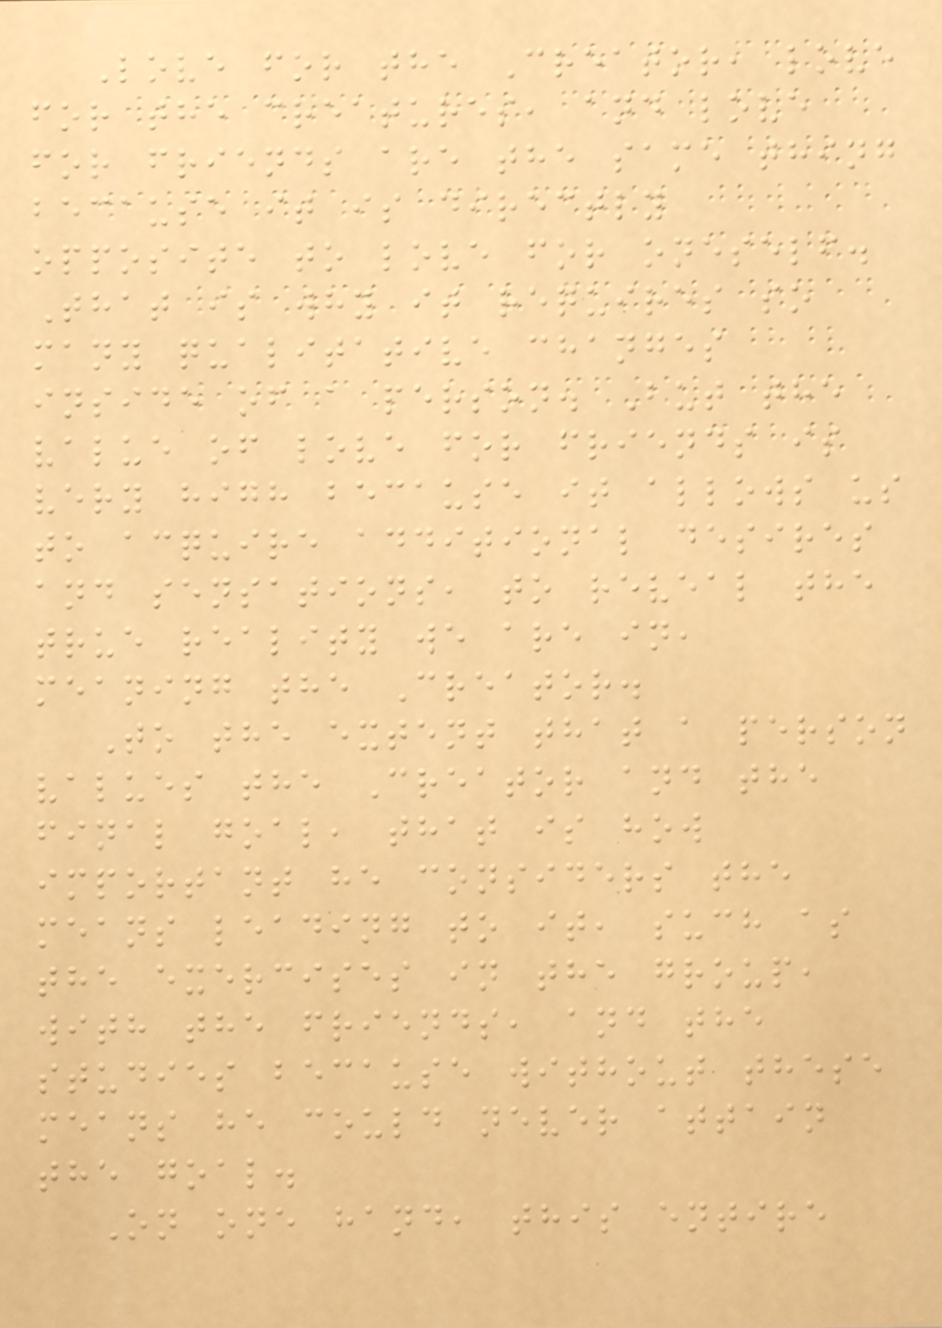Love for the Creator, love
for the creatures, and love
for friends are the same thing
because it is directly
opposite to love for oneself.
That is why it requires so
many qualitative changes
inside of a person. But the
value of love for friends is
very high because it allows us
to acquire additional desires
and sensations, to reveal the
true reality we are in,
meaning the Creator.
To the extent that a person
values the Creator and the
final goal, that is how
important he considers the
means leading to it, such as
the exercises in the group,
with the friends, and the
studies because without these
means he could never attain
the goal.
On one hand, this entire
